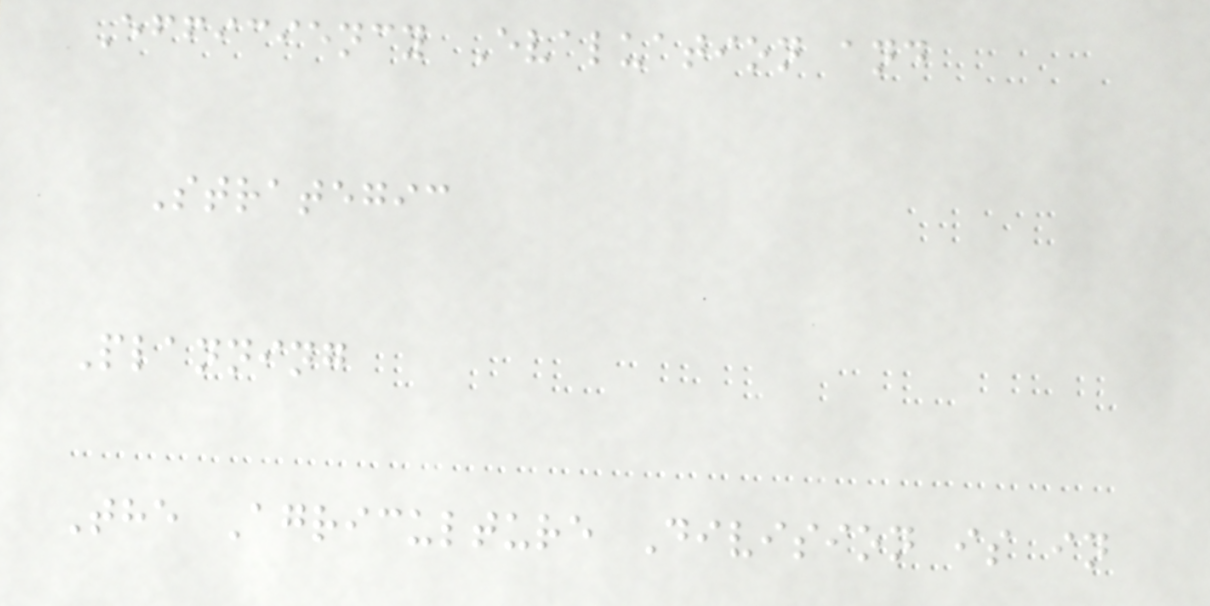Efficiency Evaluation and
Strategic
Planning
The Agriculture Division is in
